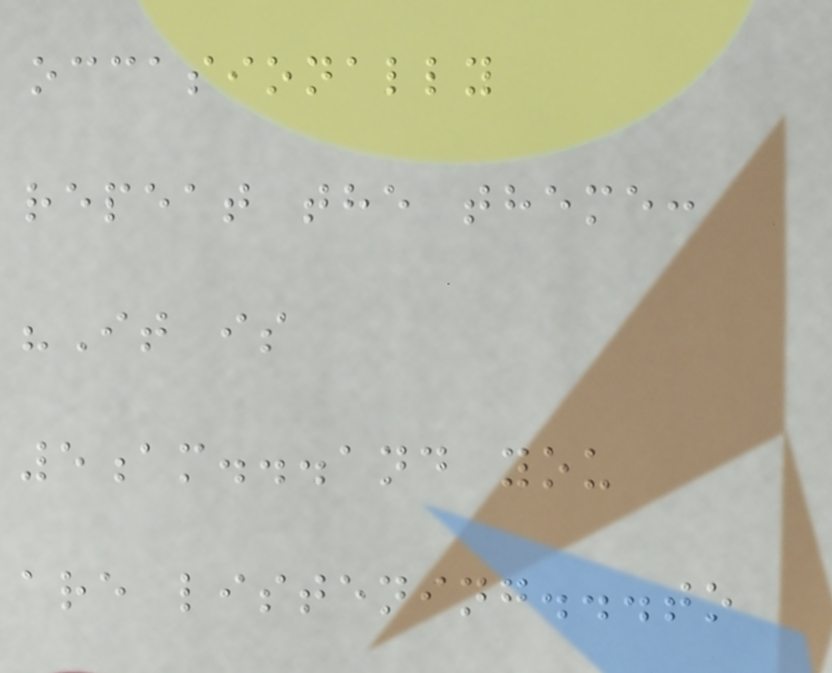occasionally
repeat the theme:
"It is
5am...and you
are listening...to
